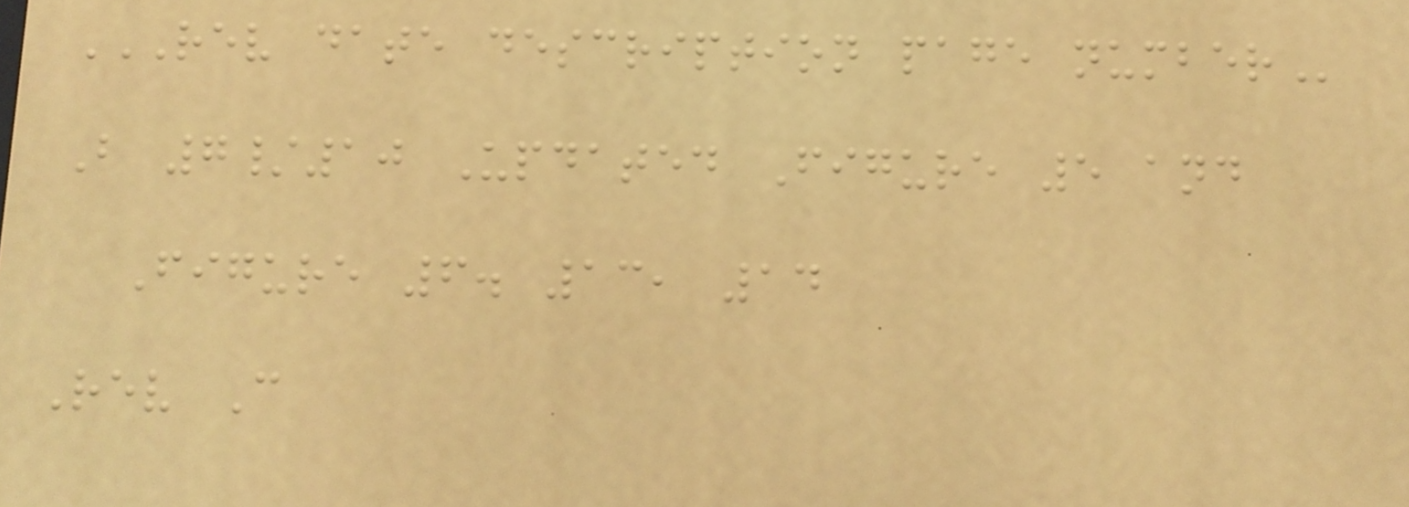REV DATE DESCRIPTION PAGE NUMBER
B 7/10 Updated Figure 5 and
Figure 6. 13, 14
Rev C
